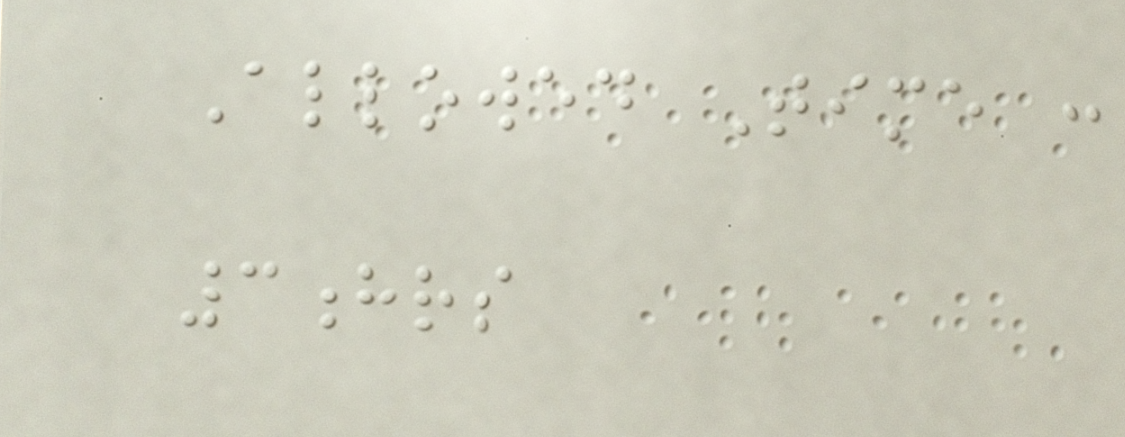Allowed Time :
3hrs
